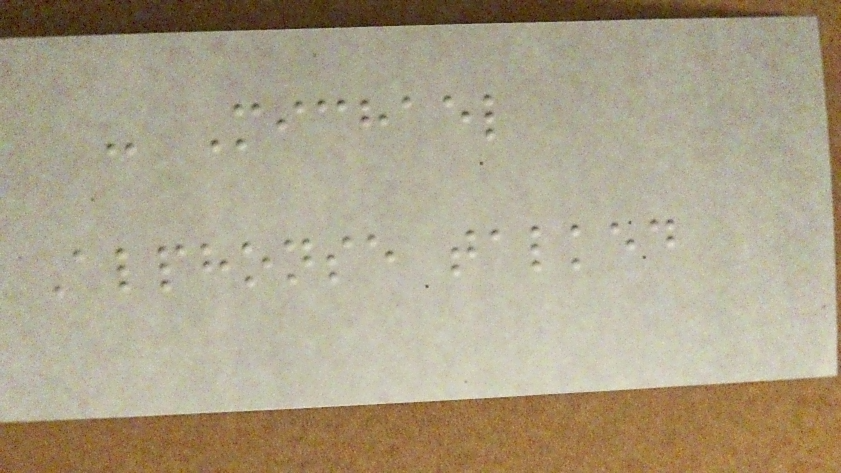- Michael
Alphonse talked
